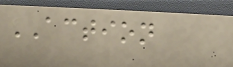ACTION
